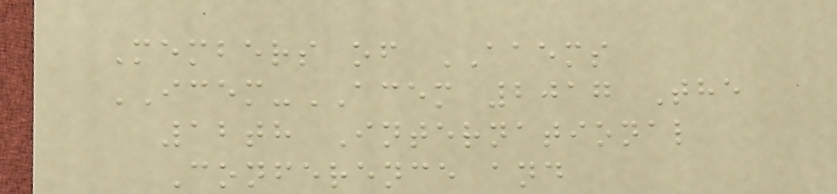Members of AAEMS
ICEM-ACEM 2017 The
12th International
Conference and
